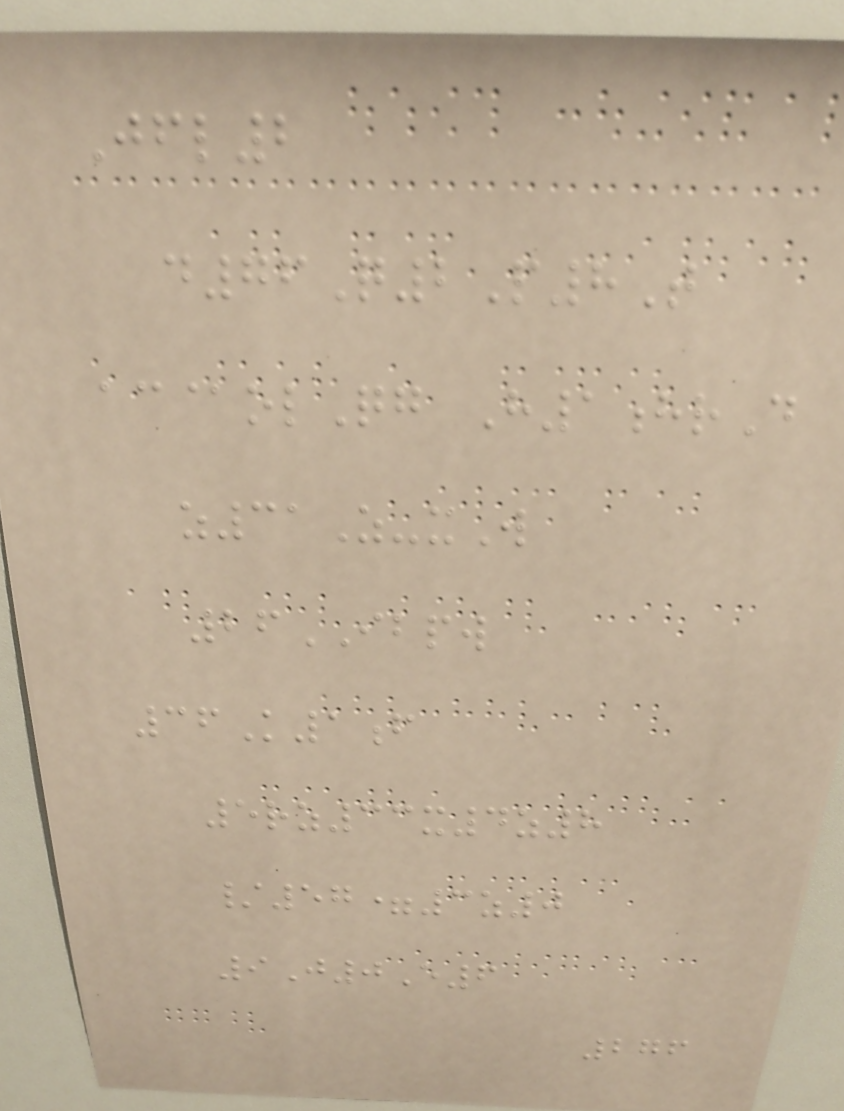Jfl2
d76Q2P8T
ac@olQg H1hrD
z31Z-xW
26IBPW
36K1f
5rz33x4z8
/57=3z0
9J0E6
276
